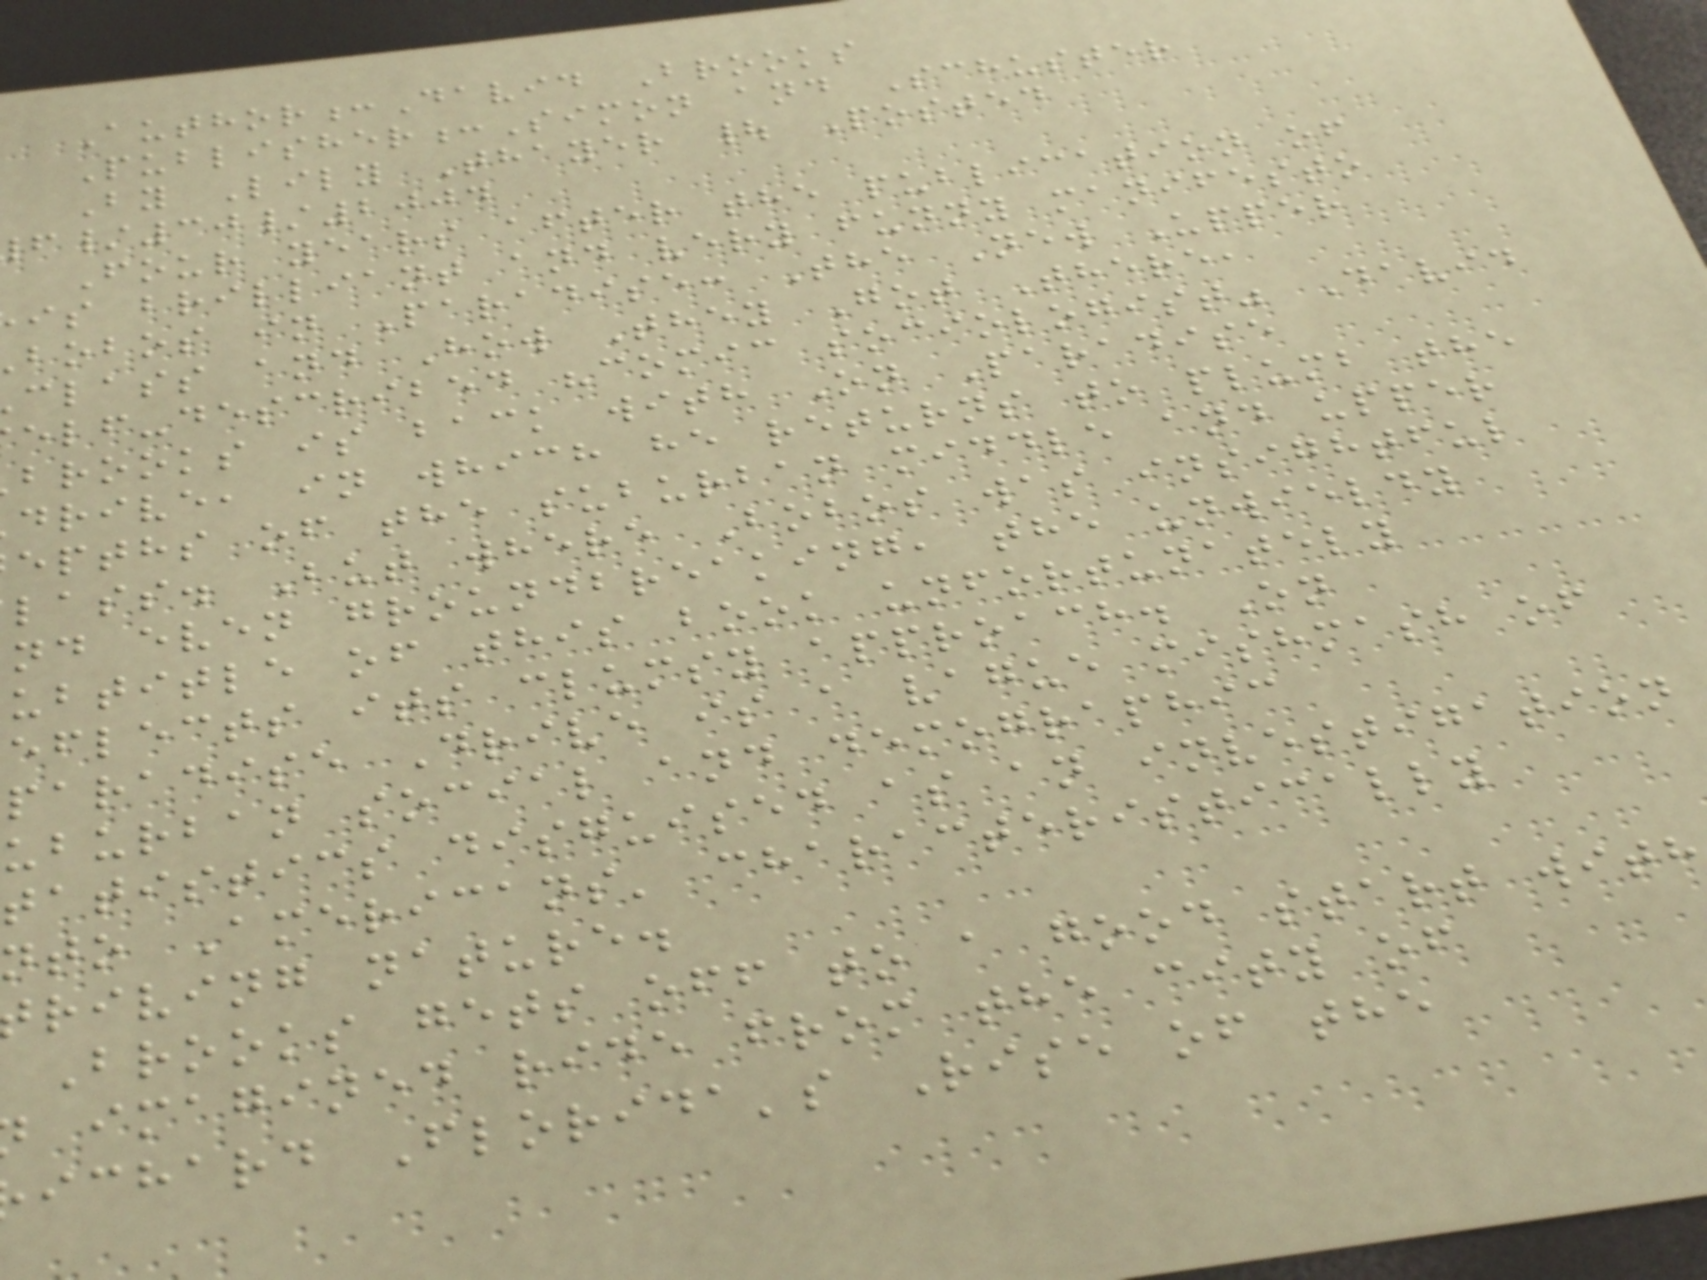Author:David Brooks
Publisher:Simon and Schuster
By Lily Thayer | Posted
/30/2004
Four years after the publication of
is brilliant and very funny manifesto
bobos in Paradise: The New Upper
class and How They Got There,
elf-described "comic sociologist" David
brooks is back with On Paradise
drive, in which he returns to plumb the
epths of the suburban middle and upper
lass. But where Bobos was insightful
nd even groundbreaking, the unwieldy
ubtitle of this book unfortunately
eflects its clumsy approach. On
paradise Drive is a vague mishmash of
uburban social and demographic
tatistics disguised as an investigation
nto Americans' characteristically
riving nature.
Brooks gets off to a good start with
imagined ride from the city of
ichard Florida's Rise of the
